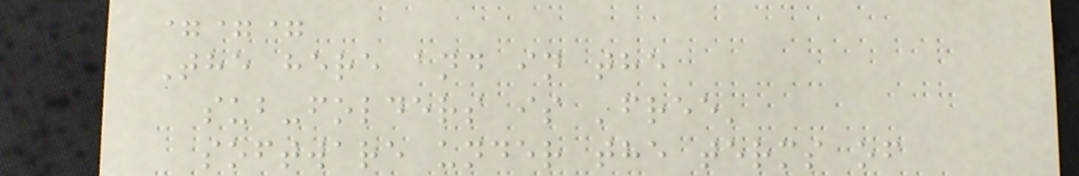===
The here and in the
sub-folders is 'free'
software under the terms of
